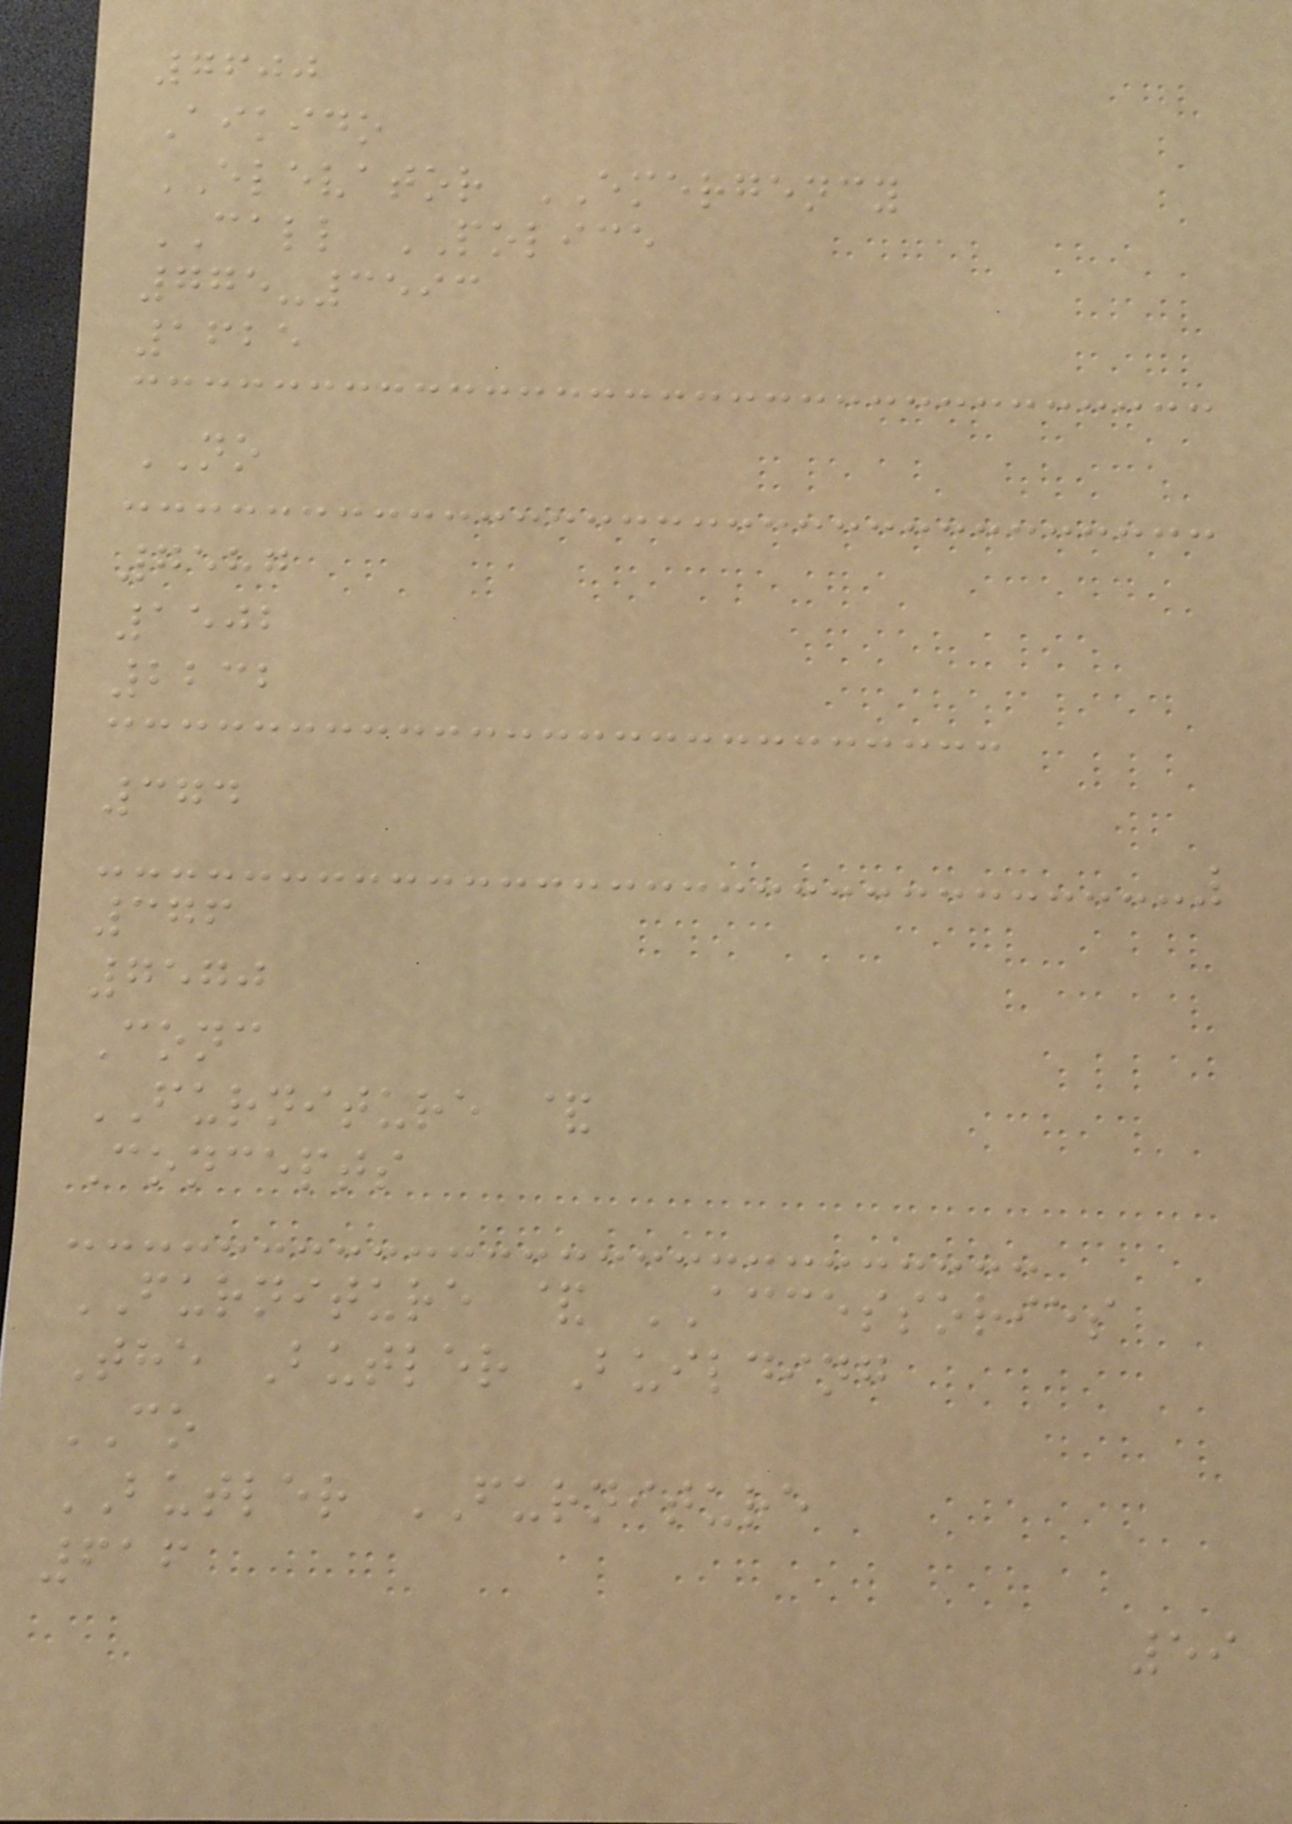7600
Aikido
ELEVATOR EMERGENCY
CALL POLICE
775-3593
1625
NO
7587
1502
2232
374
376
7570
Conc
FURNITURE &
Concepts
FURNITURE & ACCESSORIES
The Butler Building
CO
BUTLER FURNITURE
616
59
